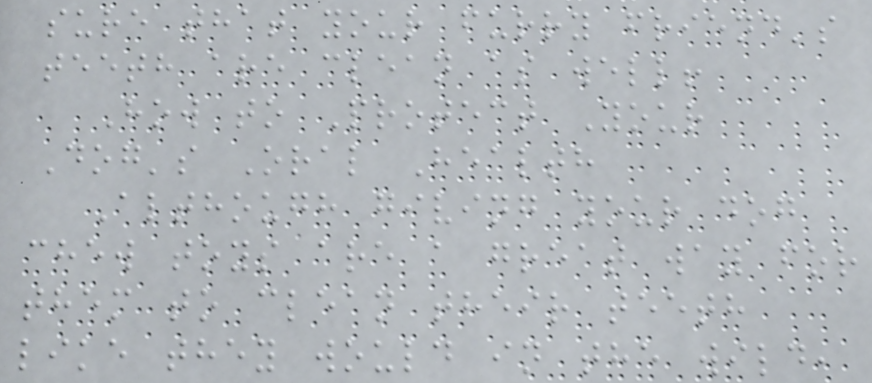sure that your furry friend's
teeth are clean as well!
How to Protect Your
Dog's Oral Health
Although giving your dog
chew toys are a great way for
them to clean their teeth
like they would in the wild,
